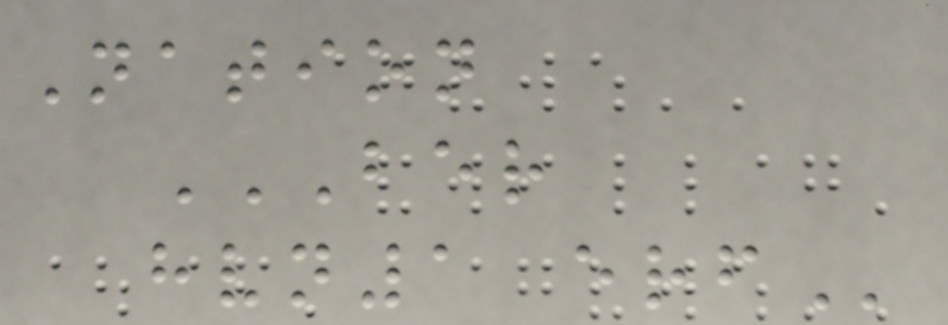Nation
BER
HVN1 ERF
